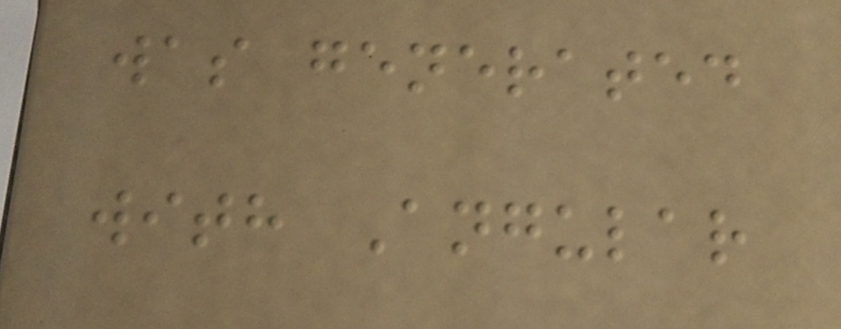was generated
with Angular
